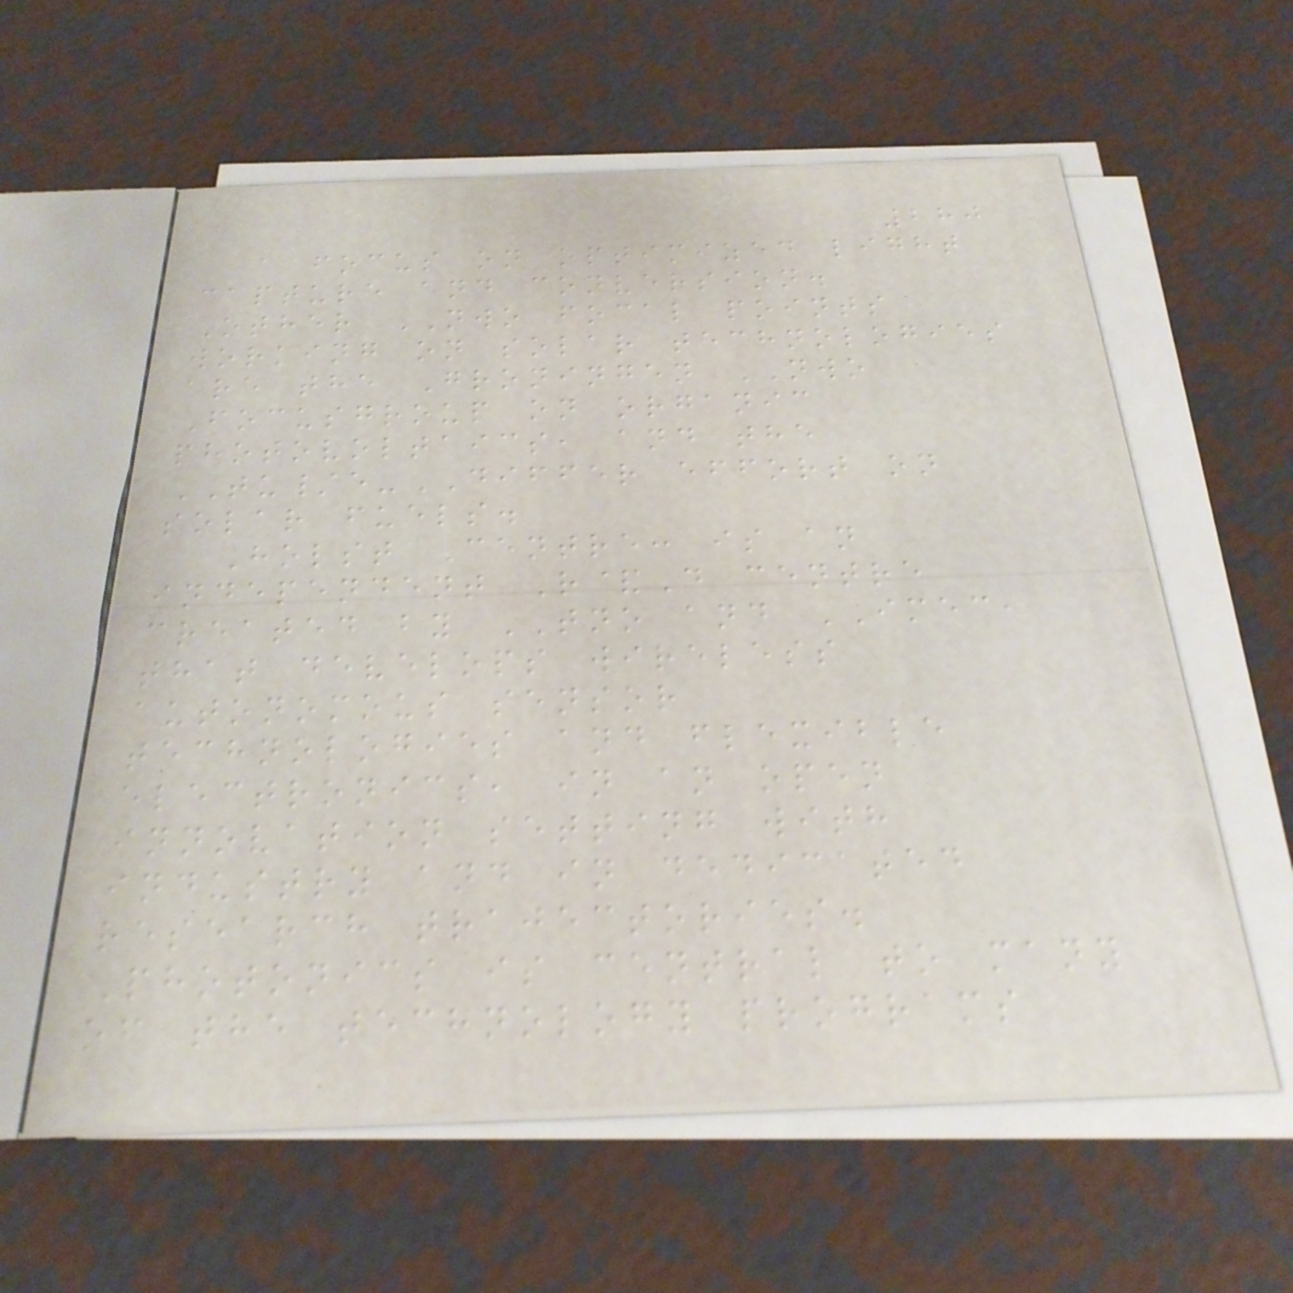280
a focus on optimized light
capture and conversion.
Other NWO focal points
working on solar technologies
are the Groningen NWO
Focusgroup on organic
photovoltaics, and the
TU/e-DIFFER effort on
solar fuels.
Holst Centre: is an
independent R&D centre
created by TNO and IMEC,
that develops wireless
autonomous sensor
technologies and flexible
electronics, in an open
innovation setting with
industry and in dedicated
research trajectories.
Photonics is central to many
of the technology programs
